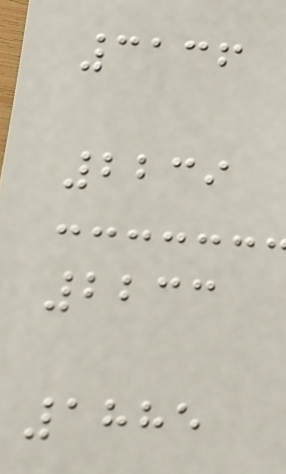3136
2239
2233
1885
